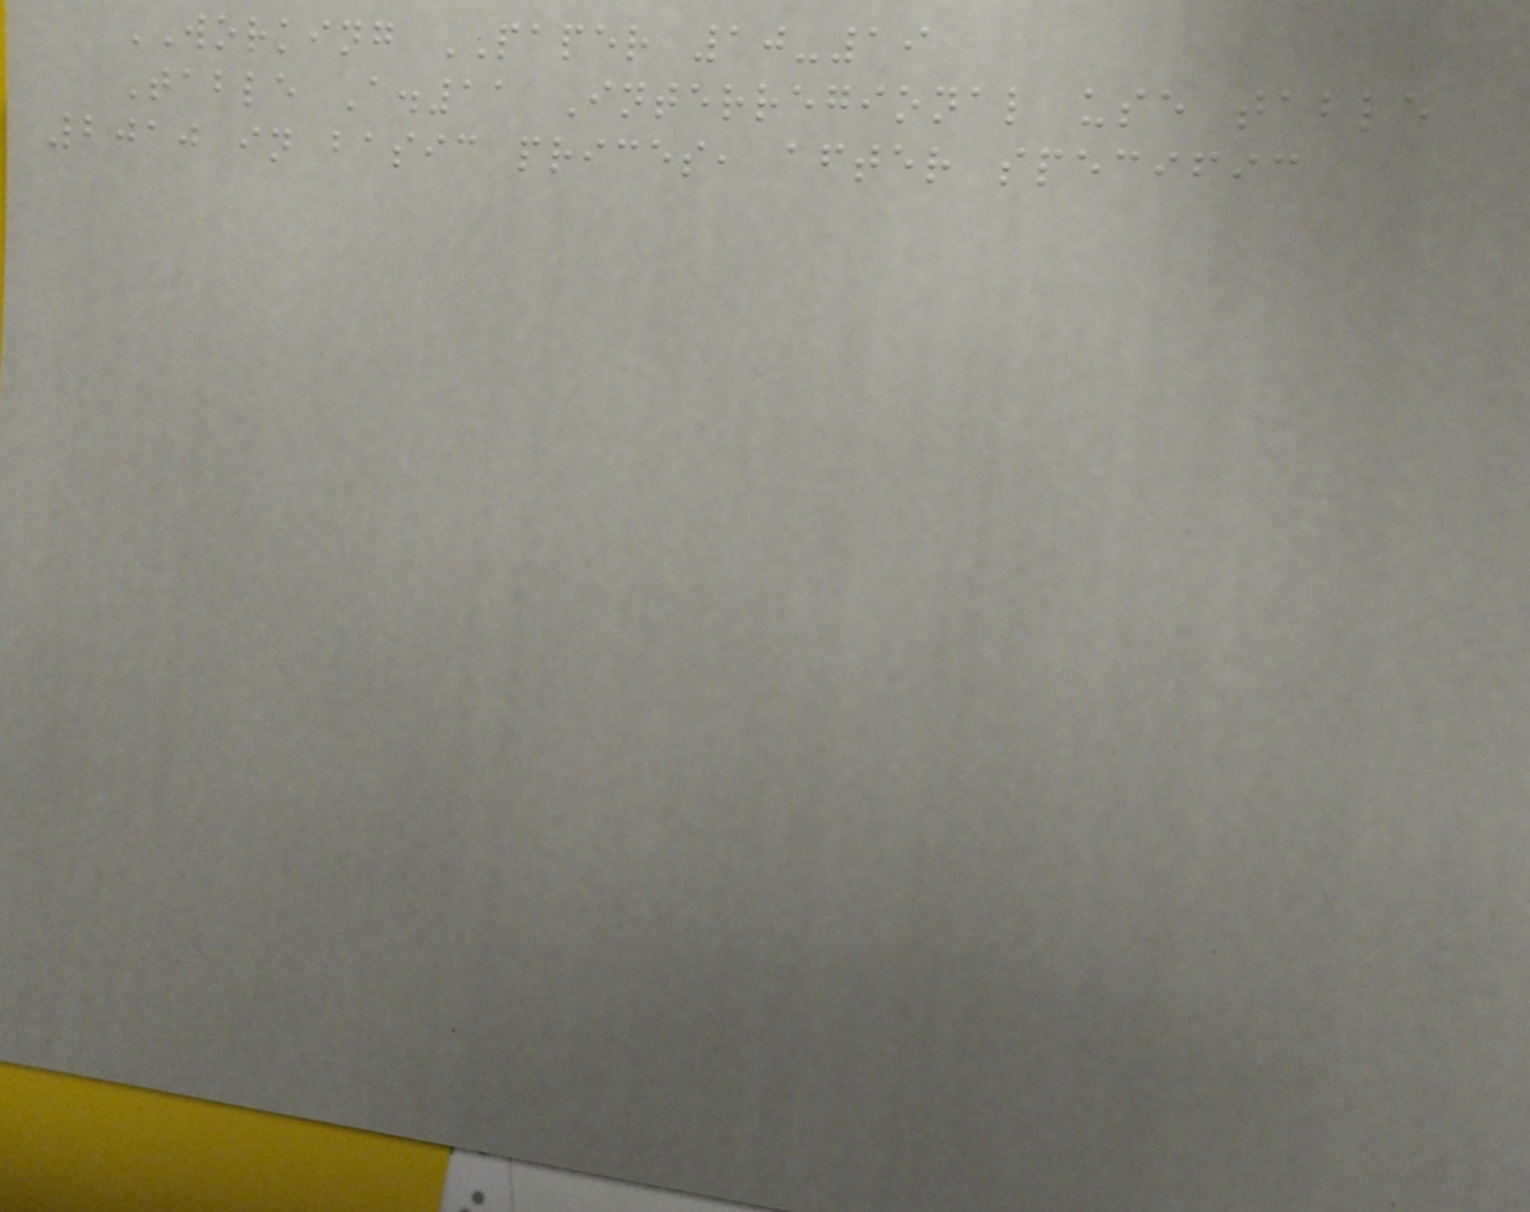WORKING PAPER 10-19
Table A.11 Interregional use table
2010 in basic prices, after specific
